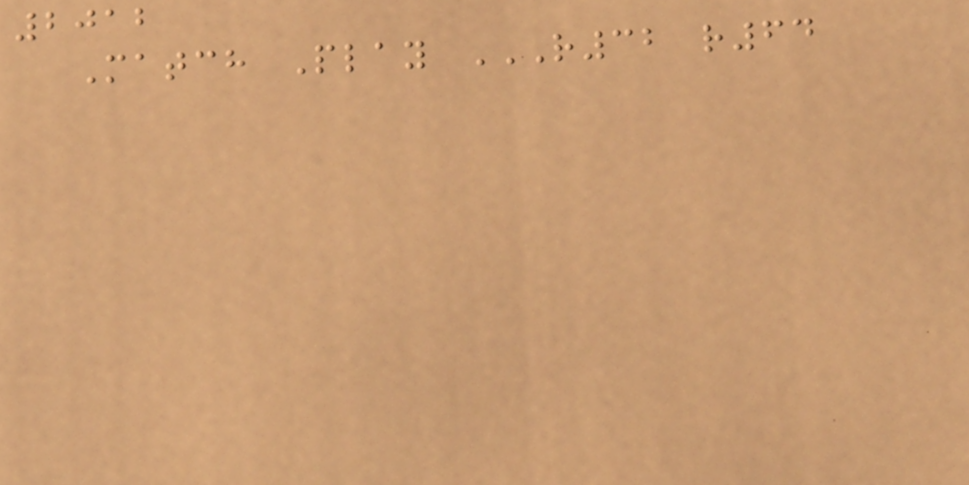2012
Match Play R32 R64
